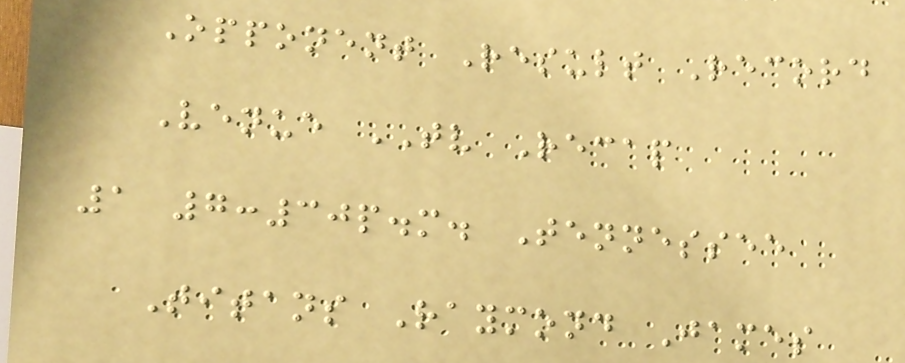Opponent Result Record
Venue TV Recap
1 7:30p.m. Tennessee
Titans Raymond James
